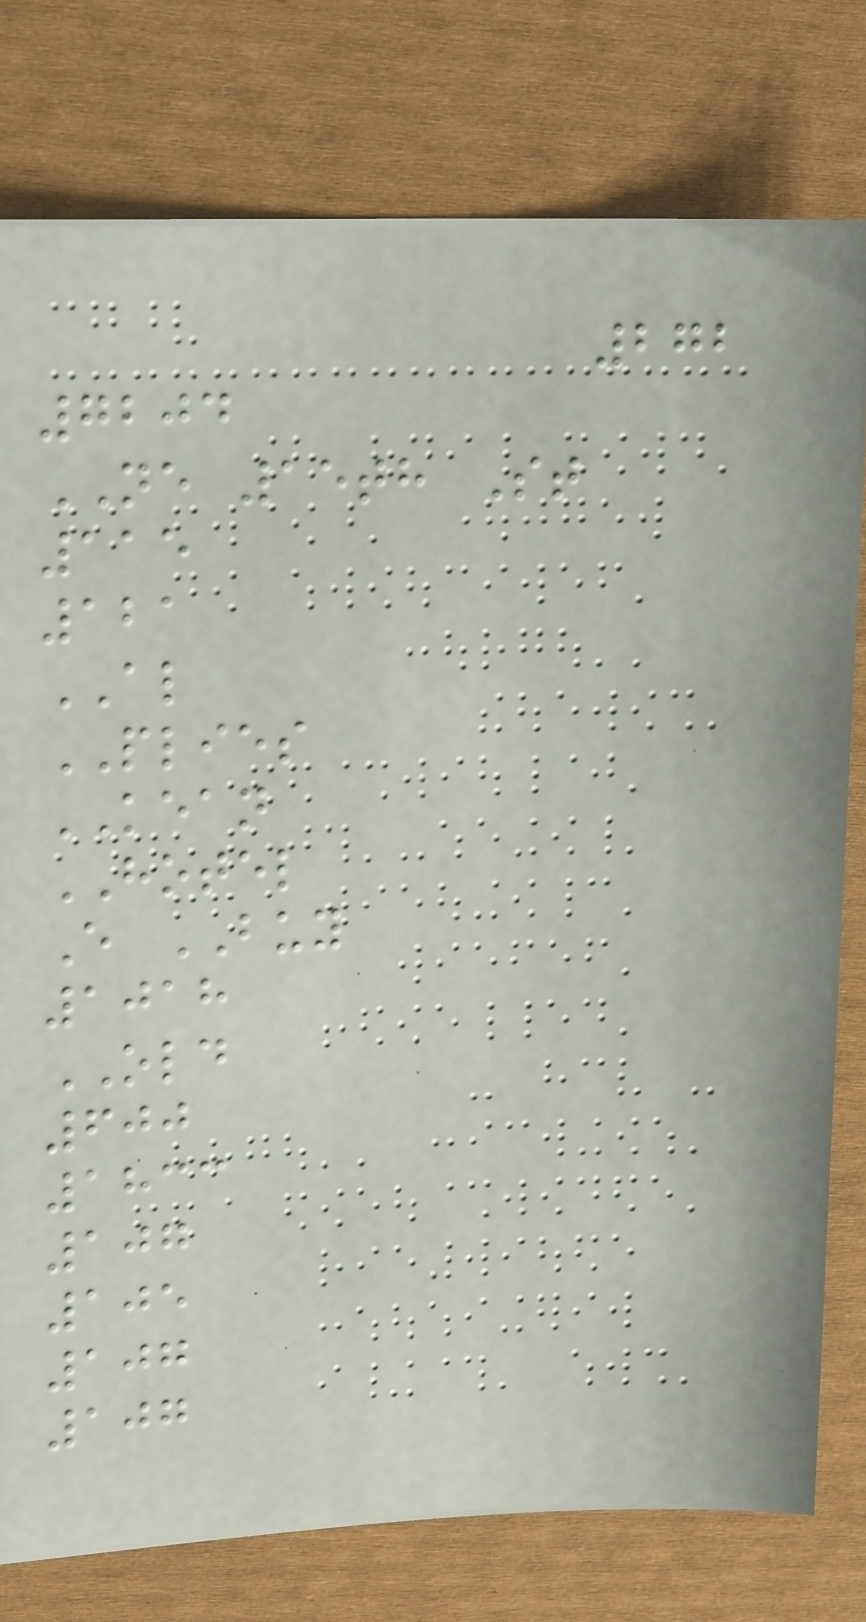272
7204
NE 15th St
115
121
AL
PLIES
KEAN
HOTEL
E BUY
1018
OLD
600
1833
107
105
107
107
